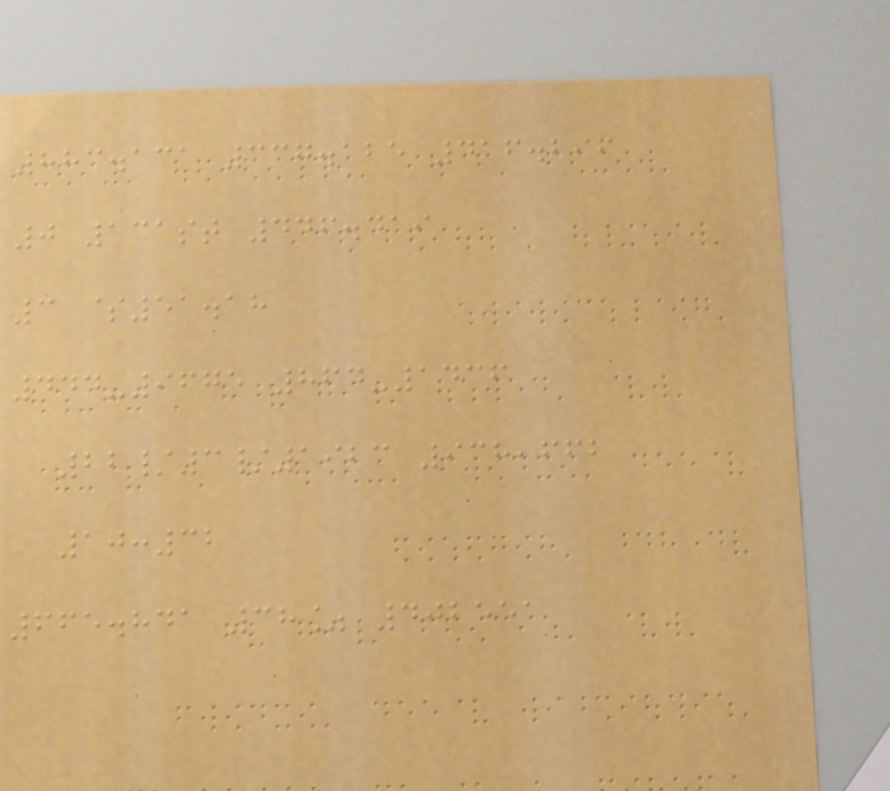883.131 337.125 416.296
0 131st 446.419
3 $51.18
444-9675 864-1436
22/3/1923 938,662
10:32
665.841 38% 402551
